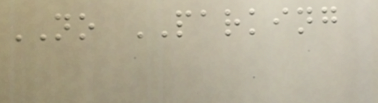NO PARKING
